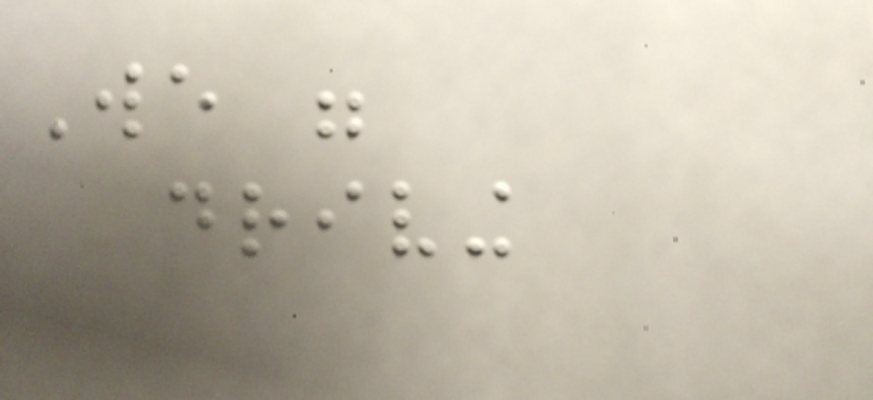We were
driving
